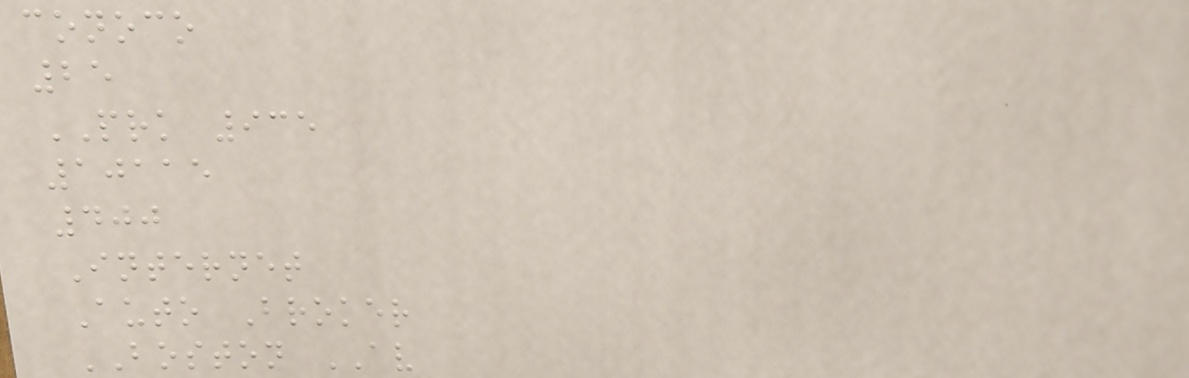conoco
25
PRK 935
10115
400
Internet
Auto Broker
BOSTON AV
